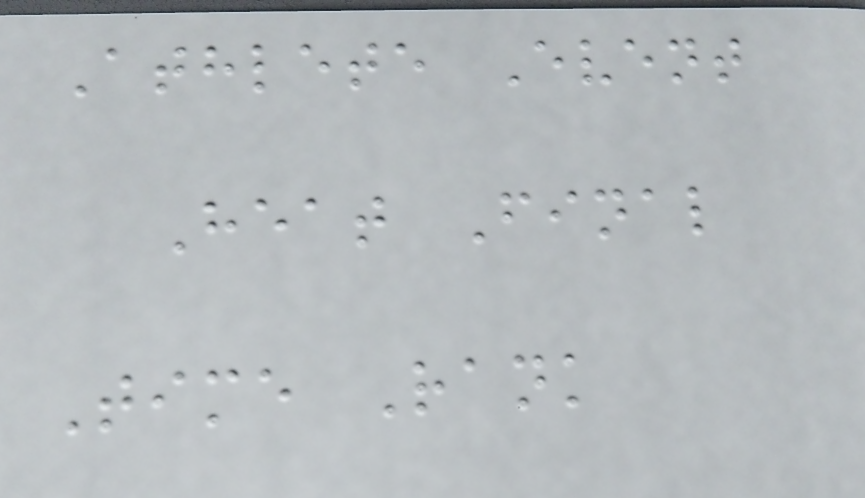Athlete Event
Heat Final
Time Rank
